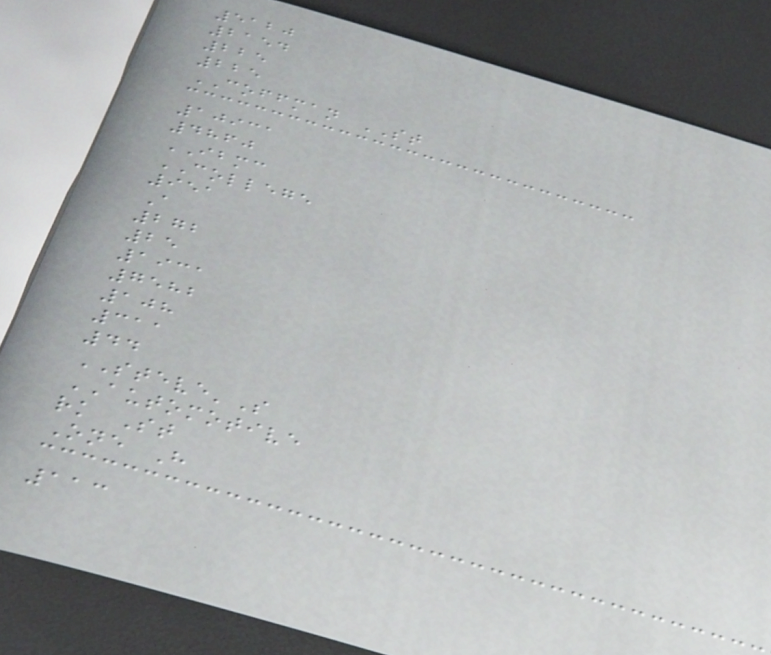5120
2154
225
225
COFFMAN ST
10931
4860
IBMC
COLLEGE
951
A
272
25
1931
7582
108
311
44
STEVE'S
AUTOMOTIVE
rk St
One H
113
